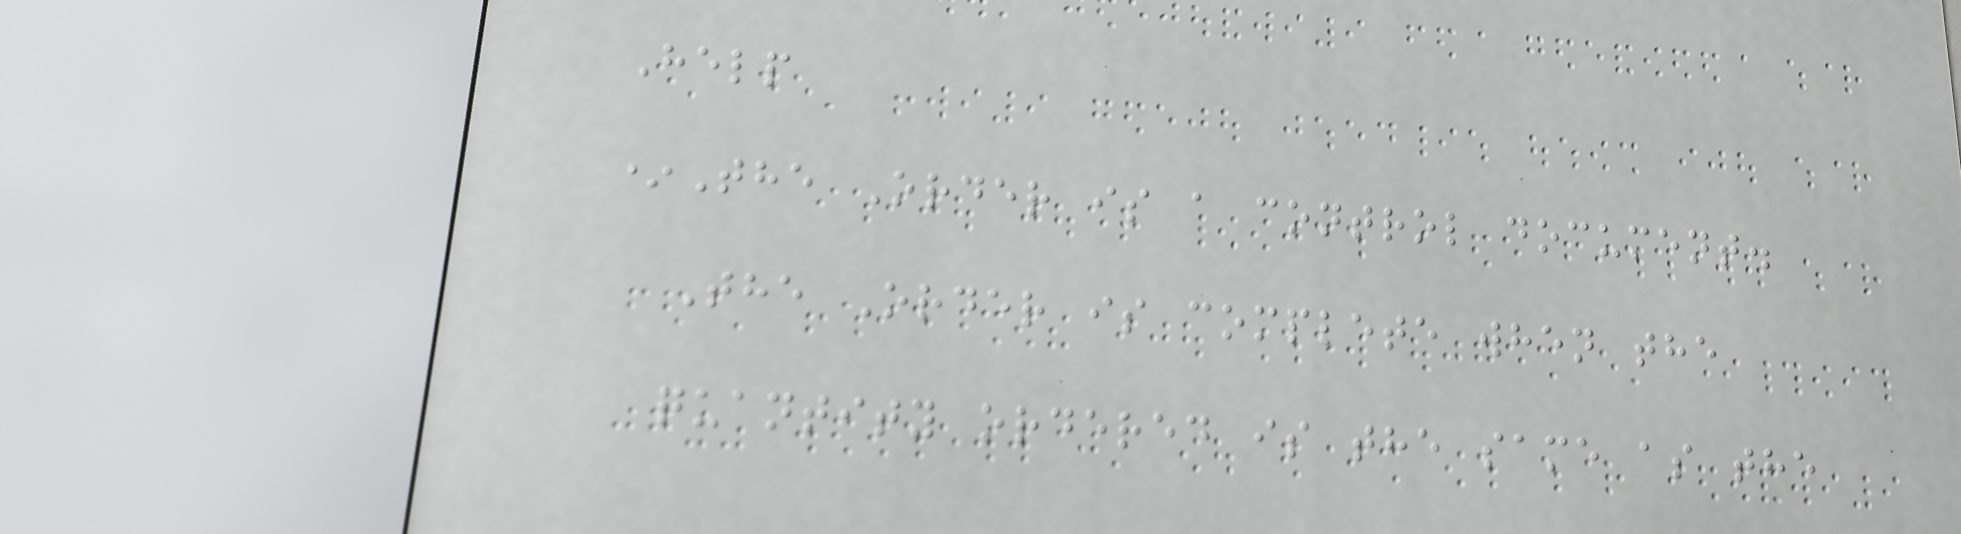Help
*The Order is a control document.
The Order is complete when the
quantity ordered is the same as the
